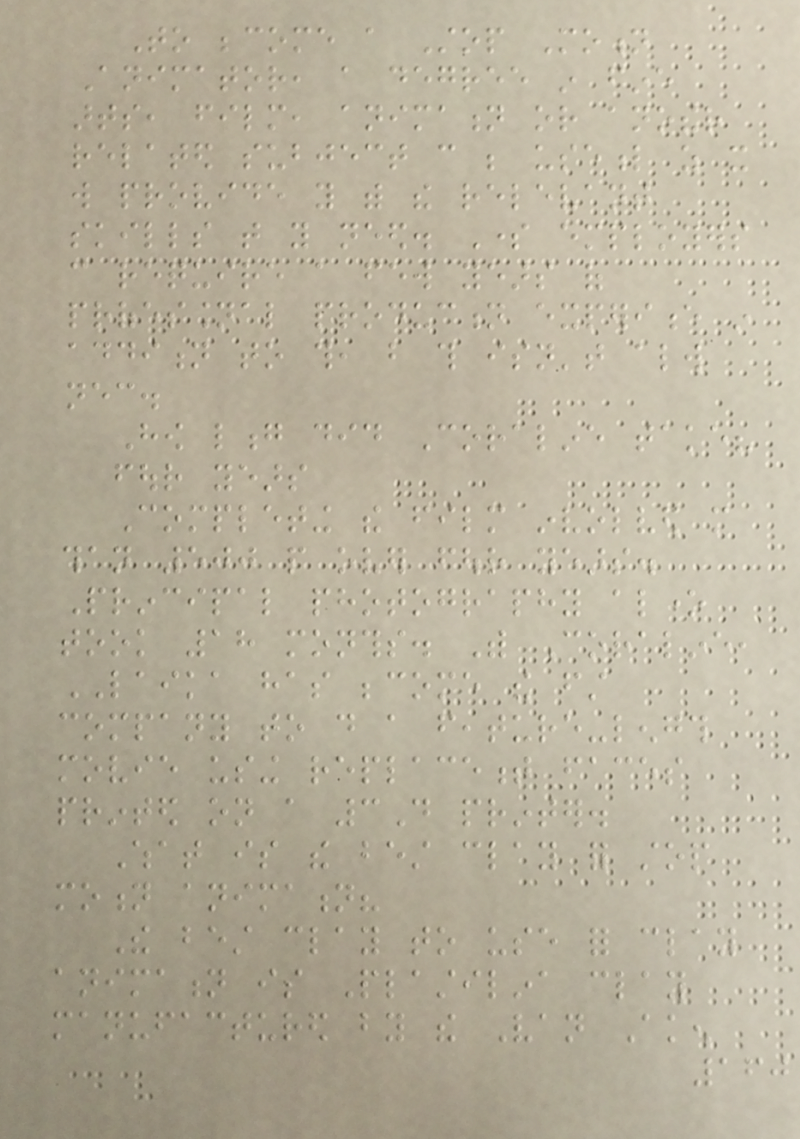To become a Stop Motion
Animator, a degree in fine
arts, film, animation or another
related subject can be useful as it
will provide you with the relevant
skills that you need. Some employers
can require a few years of
professional production experience in
addition to this, but this isn't always
necessary.
How long did Coraline take?
four years
Completing the film involved more
than 500 people over four years.
Principal photography alone
took 18 months. With Coraline,
LAIKA has become the first
company to do a feature-length
movie using replacement faces
printed on a 3D printer.
What is the best clay for stop
motion animation?
The best clay to use for clay
animation is Plastilina clay
manufactured by the Van Aken
160
